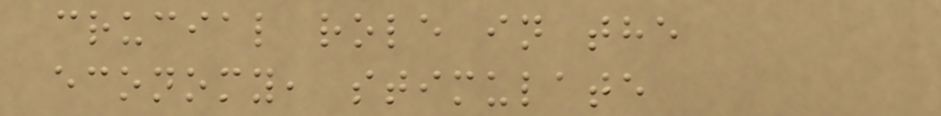crucial role in the
economy, stimulate
